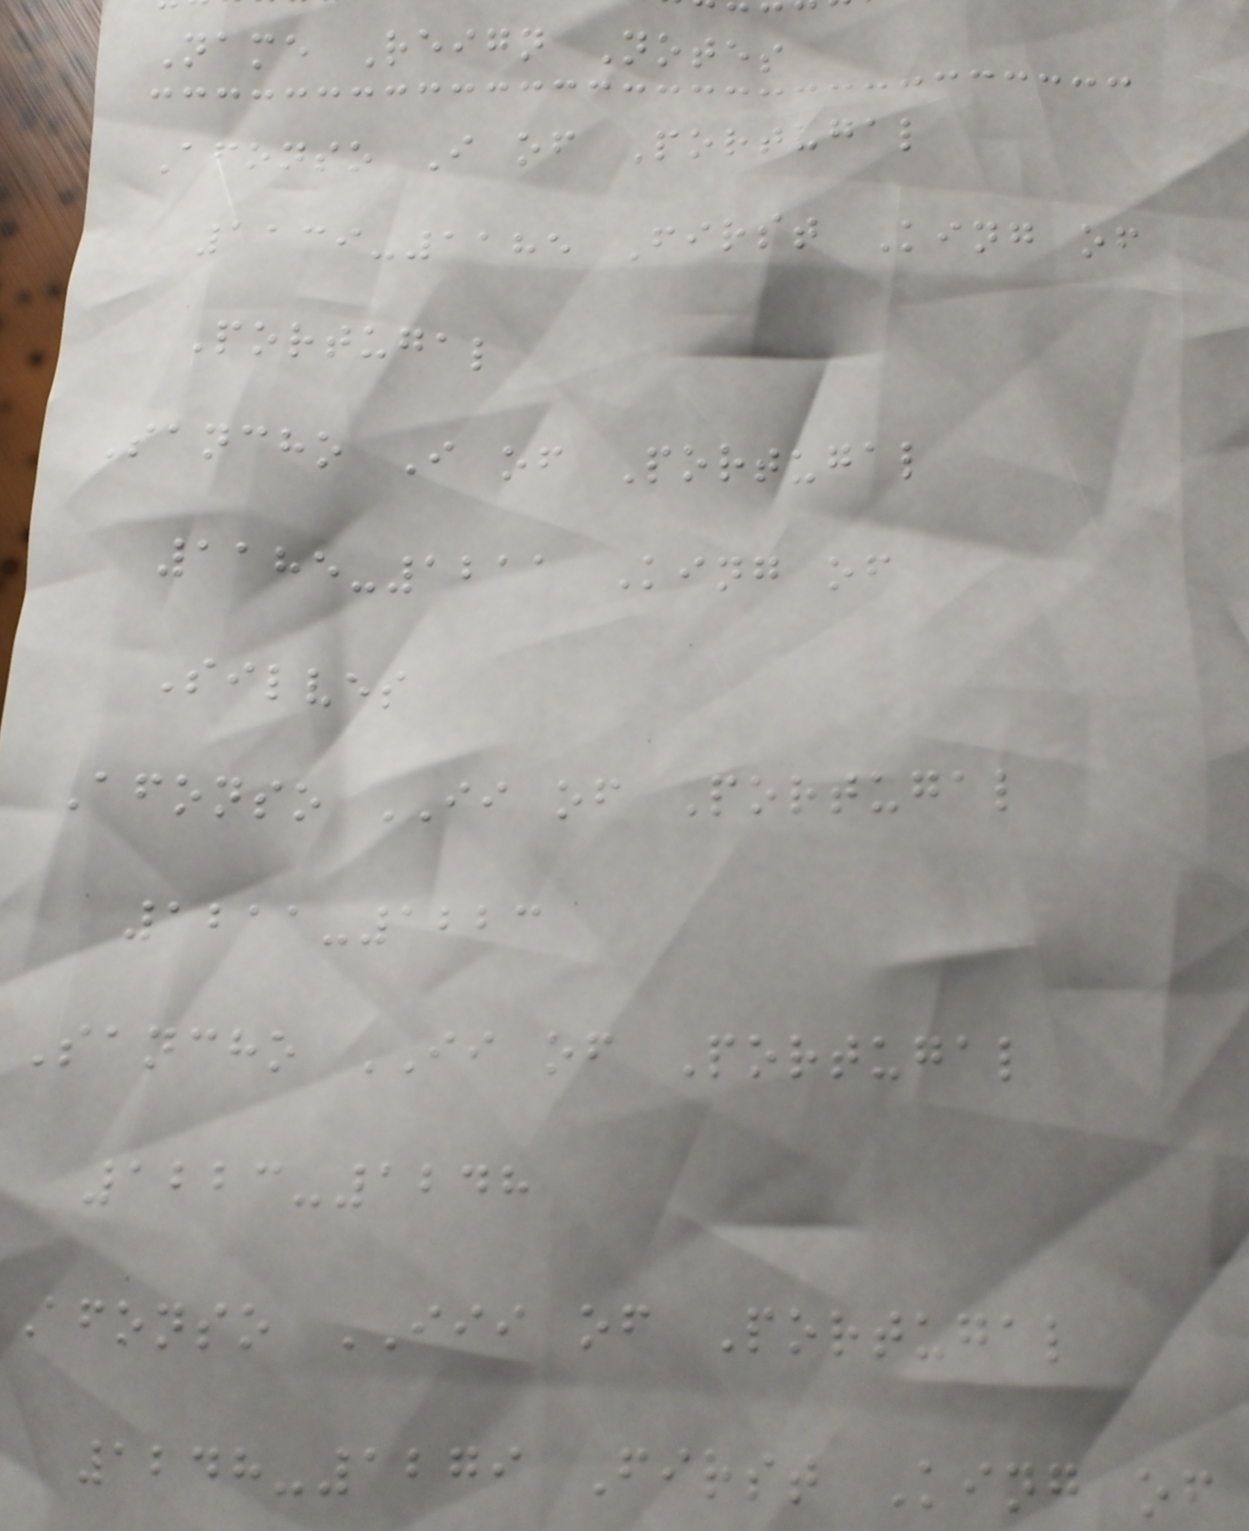Name Reign Notes
Afonso I of Portugal
1139-1185 First King of
Portugal
Sancho I of Portugal
1185-1211 King of
Silves
Afonso II of Portugal
1211-1223
Sancho II of Portugal
1223-1248
Afonso III of Portugal
1248-1279 First King of
